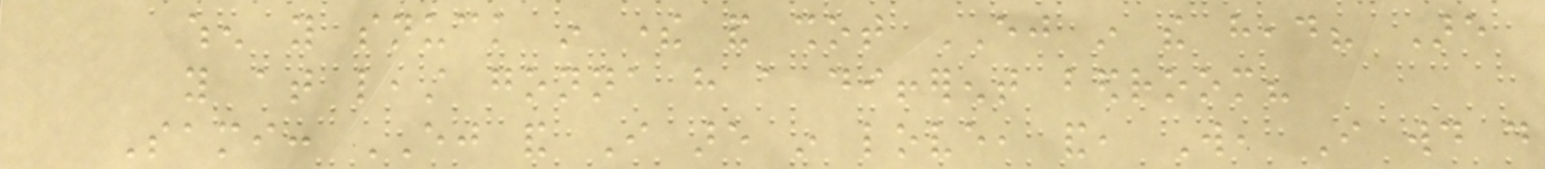when you snuck in there and shot EJ in the head? Are
you at least gonna have a different bedroom?
Sami: EJ and I are in love, and, Will, I would do
